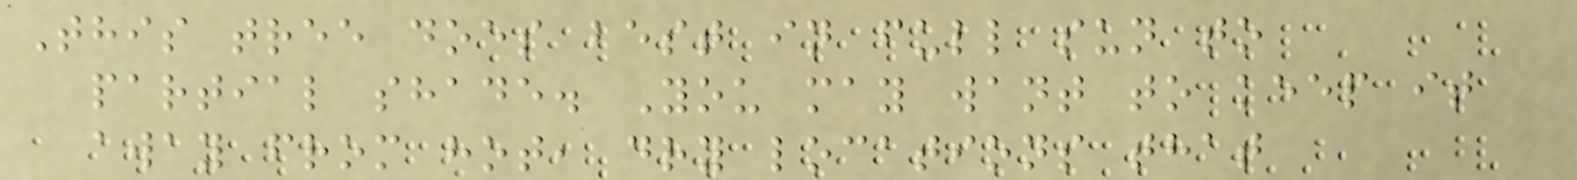This tree does best in full sun to
partial shade. You may want to keep it
away from hot, dry locations that
